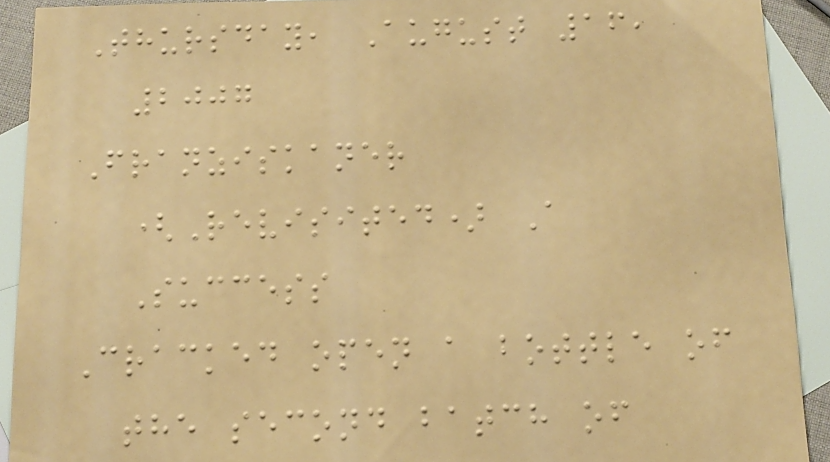Thursday, August 16,
2007
Franziskaner
(Revisited) A
Success
Cracked open a bottle of
the second batch of
